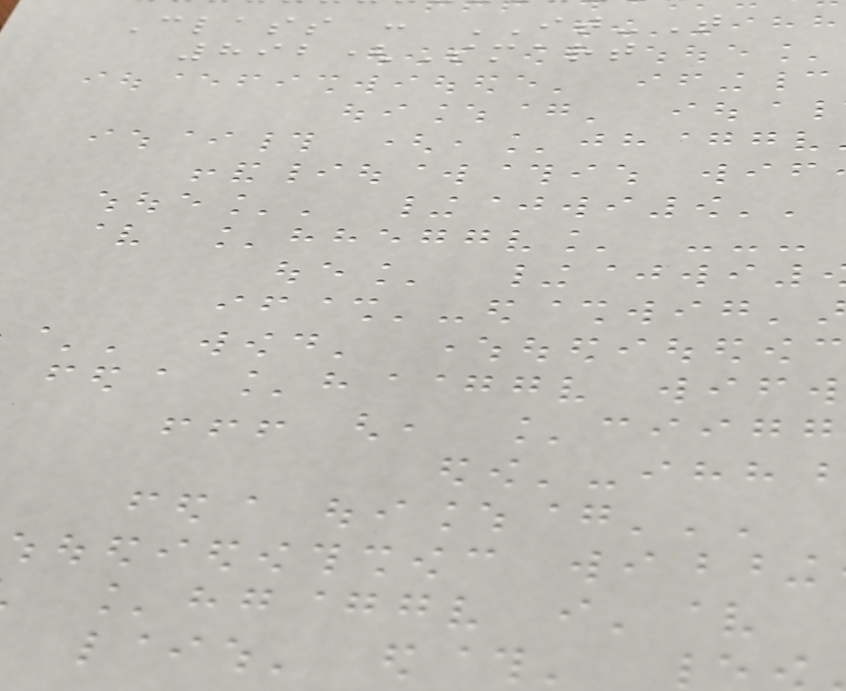Class : IT-T
892(Smart
